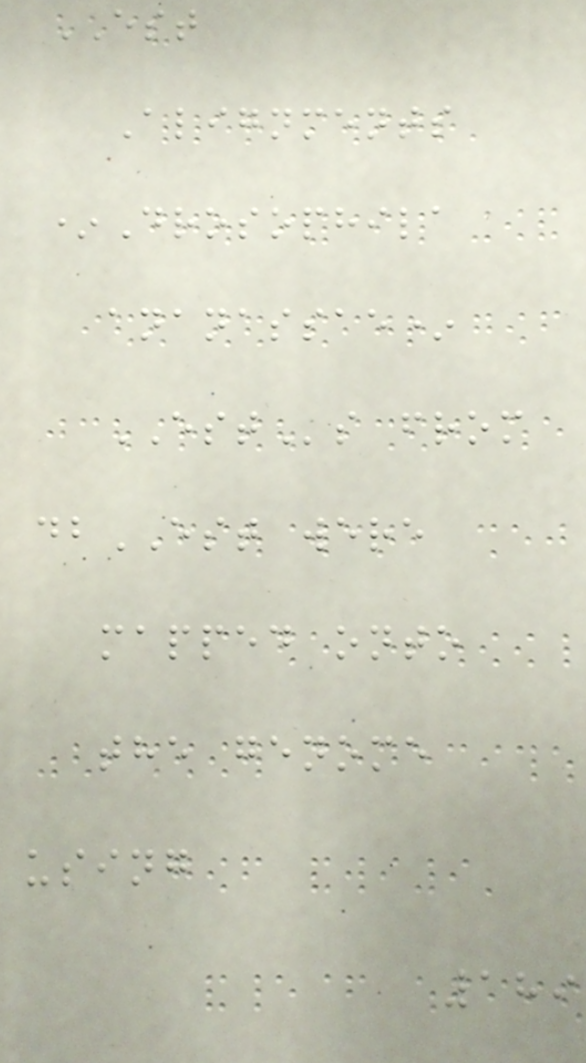EST
Alignments
*Drosophila
ananassae*
ESTs from
dbEST were
mapped onto
the genome
using
189
